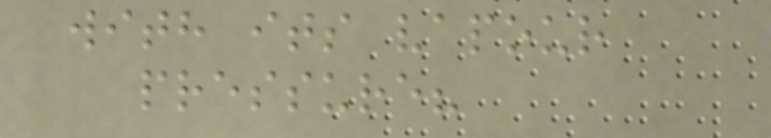with its vapour
pressure?
